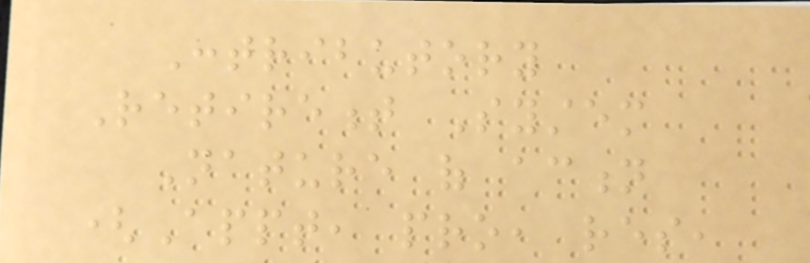Contributory
Retirement System
Nature of action
(Appt, pro, res,
